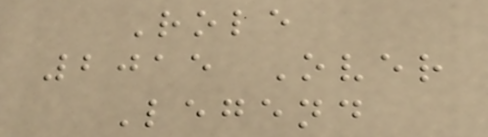Role
2015 Over
Legend
